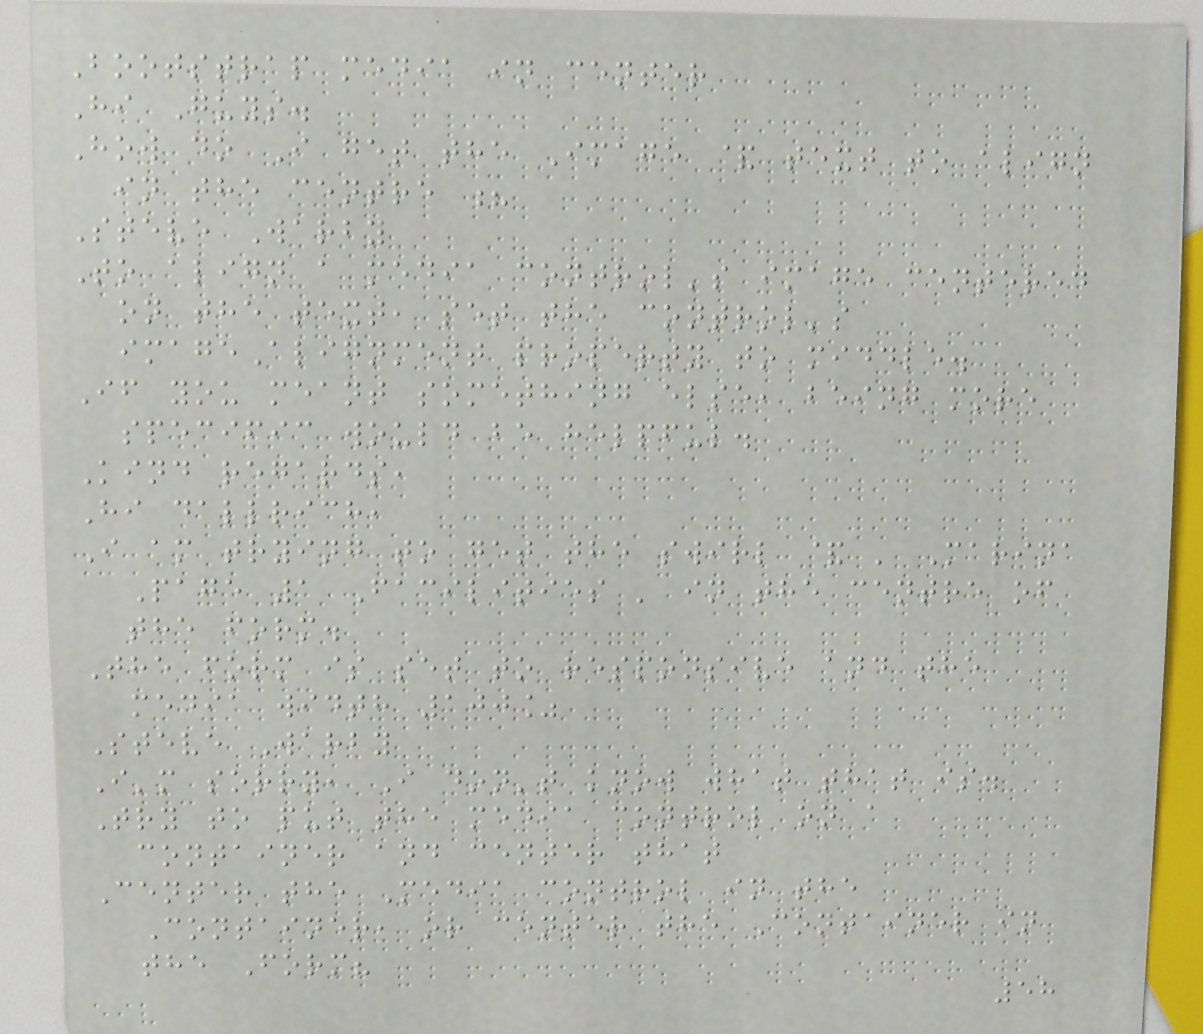Bootstrap media in center
Hi Guys.
How do I get the Image & text to align
in the centre ?
Steve Warby
To align a media control's image centered
on the text, set the control's
imageAlignment property to middle.
If you meant something else, being more
specific would be helpful.
Kind regards,
Hi dallrich,
I am trying to get the swirl & ' Marina
Page 1 Facilities ' in the centre of
the form.
The form is set to responsive and the
media width 100%
Steve Warby
I'm sorry, I don't know what that is.
Try to put the media control on a
container and center that
Center the Media control in the
Container, or center the Container in
the Form?
58
